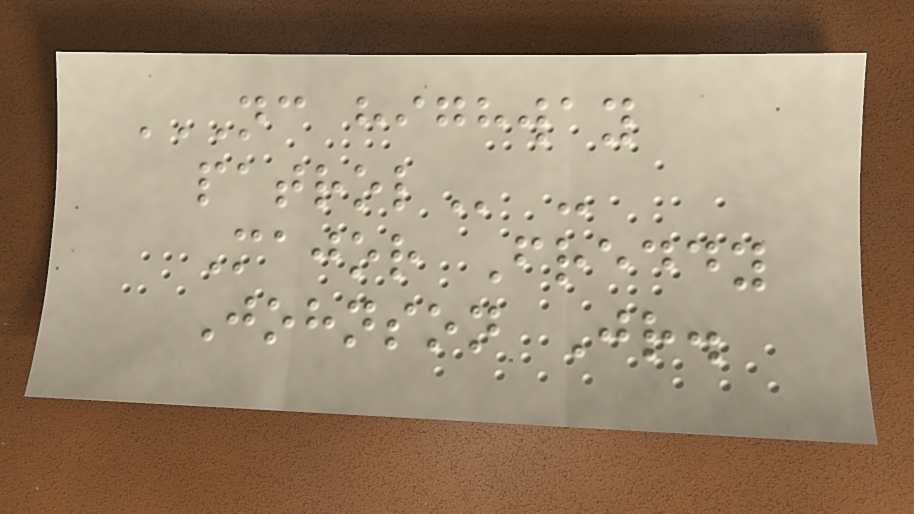NC HIGHWAY
PATROL -
Major Freddy
Johnson Jr.
